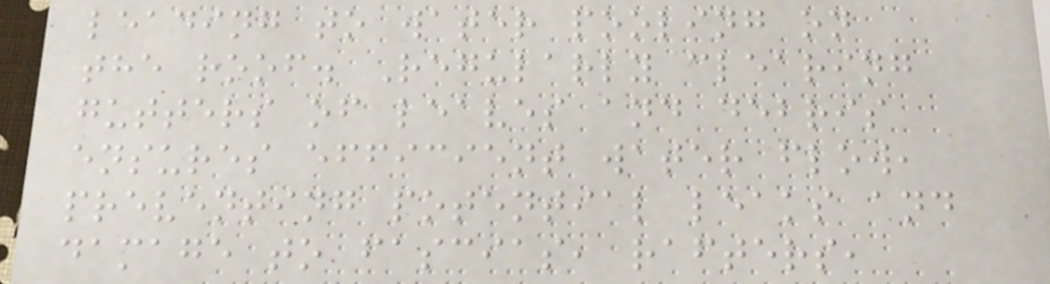leading to water pooling on
the roof. Regularly clearing
gutters of leaves and debris
ensures efficient water flow,
preventing potential leaks and
damage to fascias, rafters,
